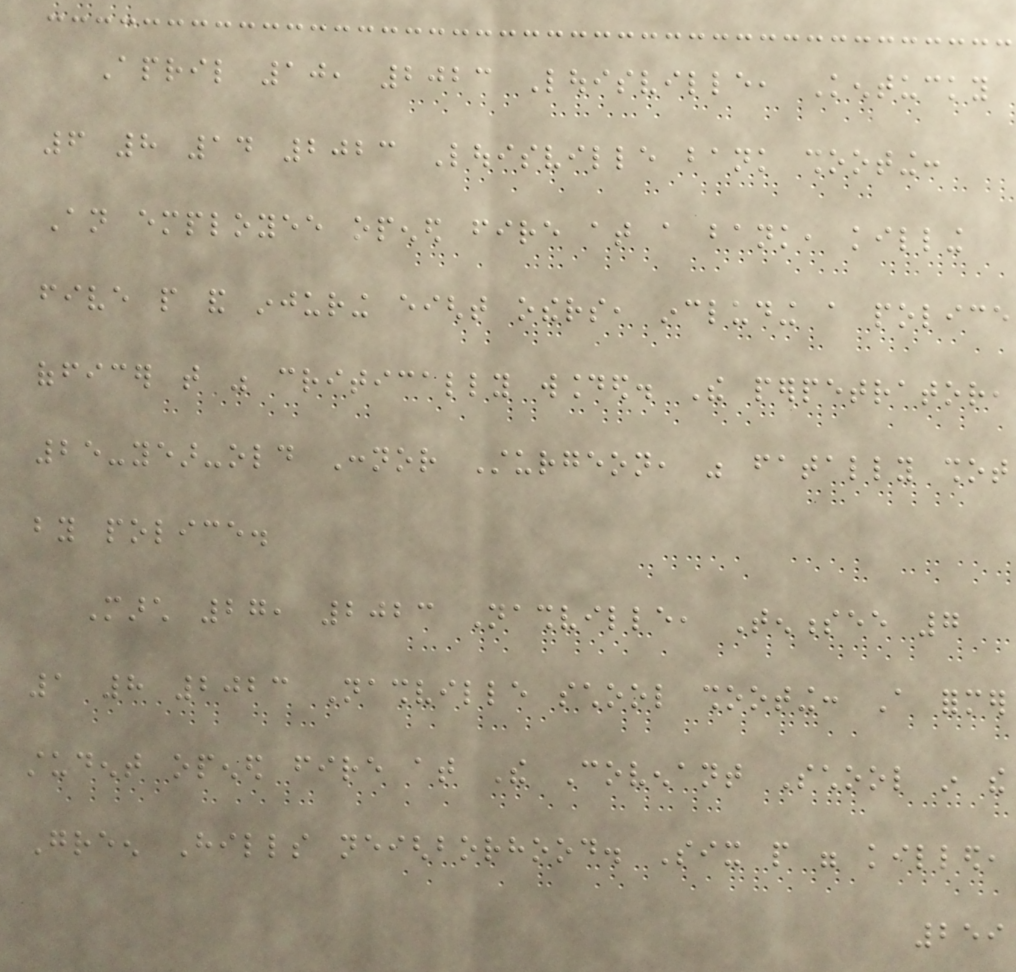April 10, 2023 Louisville, Kentucky
6 8 14 2023 Louisville bank shooting:
An employee opened fire at a bank, killing
five people and injuring eight others, including a police
officer that was critically wounded. The perpetrator,
25-year-old Connor Sturgeon, was fatally shot
by police.
March 27, 2023 Nashville, Tennessee 7
1 8 2023 Nashville school shooting: A former
student opened fire at The Covenant School in the
Green Hills neighborhood. Six people were killed,
259
